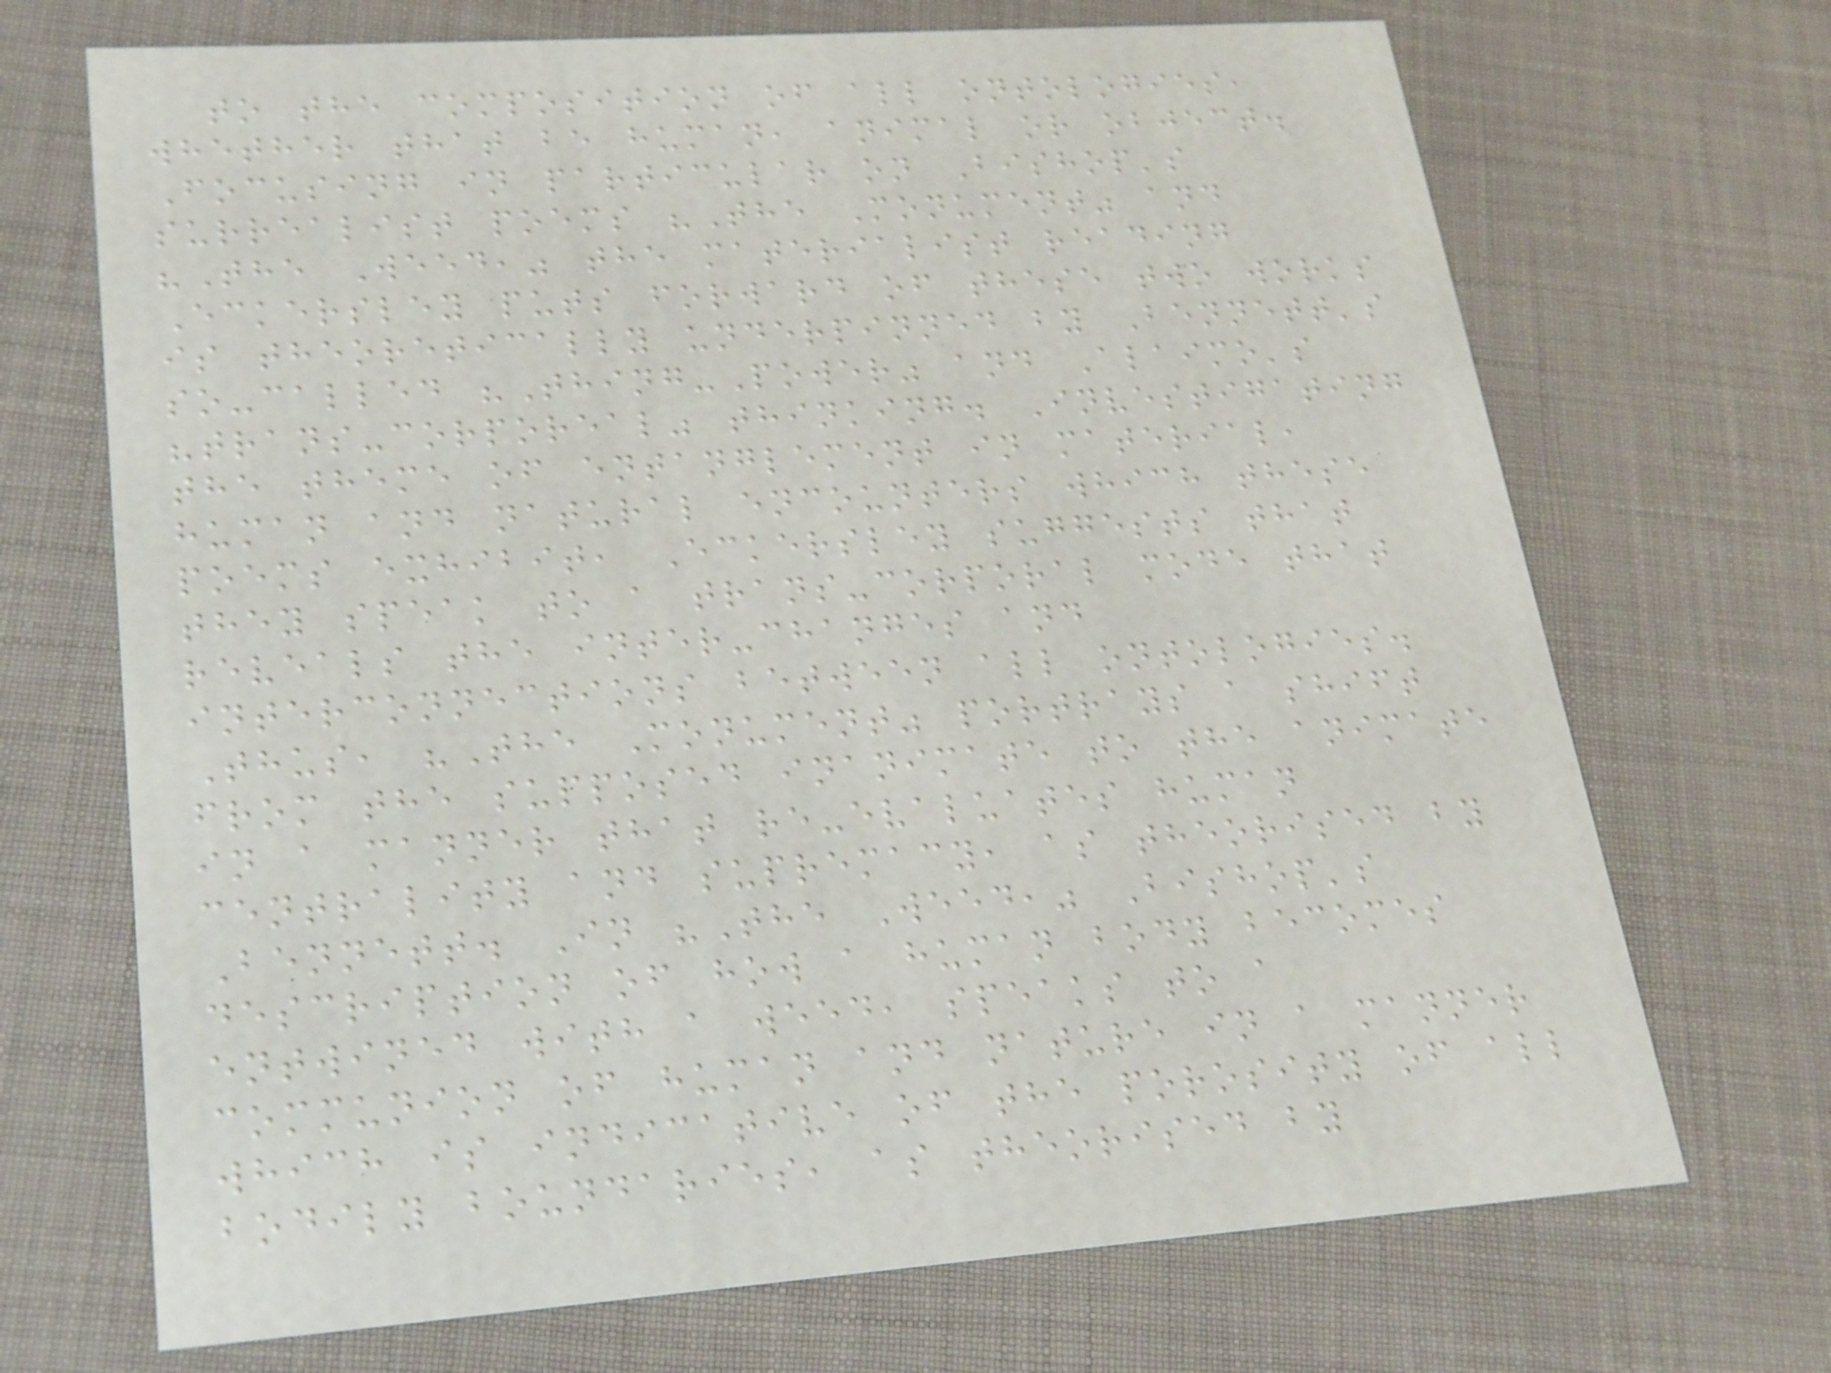to the composition of all ontologies,
whether that be human, animal or object.
Focusing in particular on Bishop's
surrealist poems "The Monument" and
"The Weed," the materialist reading
Eckersley puts forward of these two works
is theoretically underpinned by Bennett's
so-called "Thing-Power" and Alaimo's
"trans-corporeal" thinking. Investigating
the theme of entanglement in material,
human and natural encounters which these
poems exhibit, Eckersley suggests that
they speak to a trans-corporal mode that
reveals the inter-changes and
interconnections between all ontologies.
Thus, "The Monument" portrays a shift
from the supposed inanimate to the animate
in a manner that re-evaluates human
centrality and supremacy, as theorised by
Bennett. In "The Weed," Bishop's
description of how a human body becomes
entwined with a weed, speaks to a
communion of human and nature in a manner
which is indicative of the porosity of all
bodily boundaries, as theorised by
